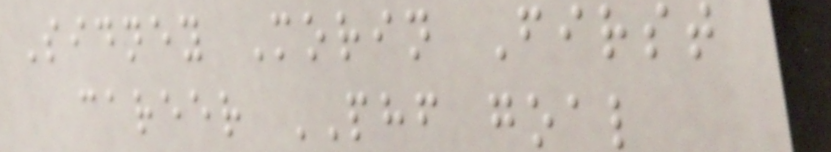Sidney Morin First
career PHF goal
